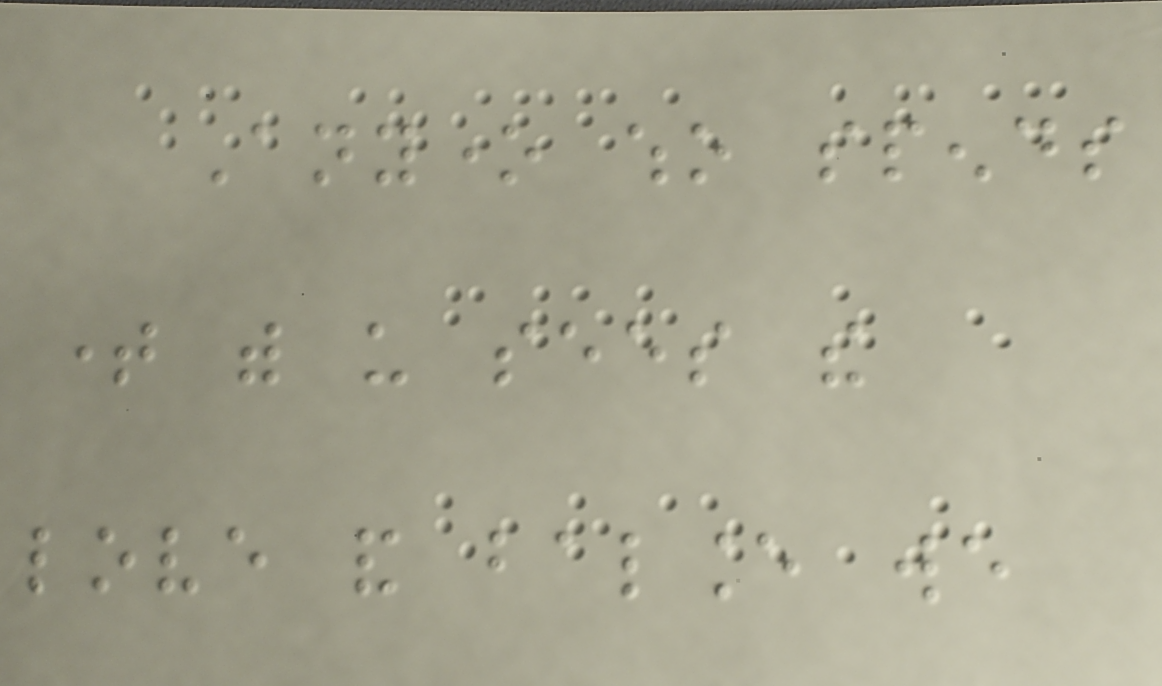Anyone who spends
time with us sees the
love and balance we
